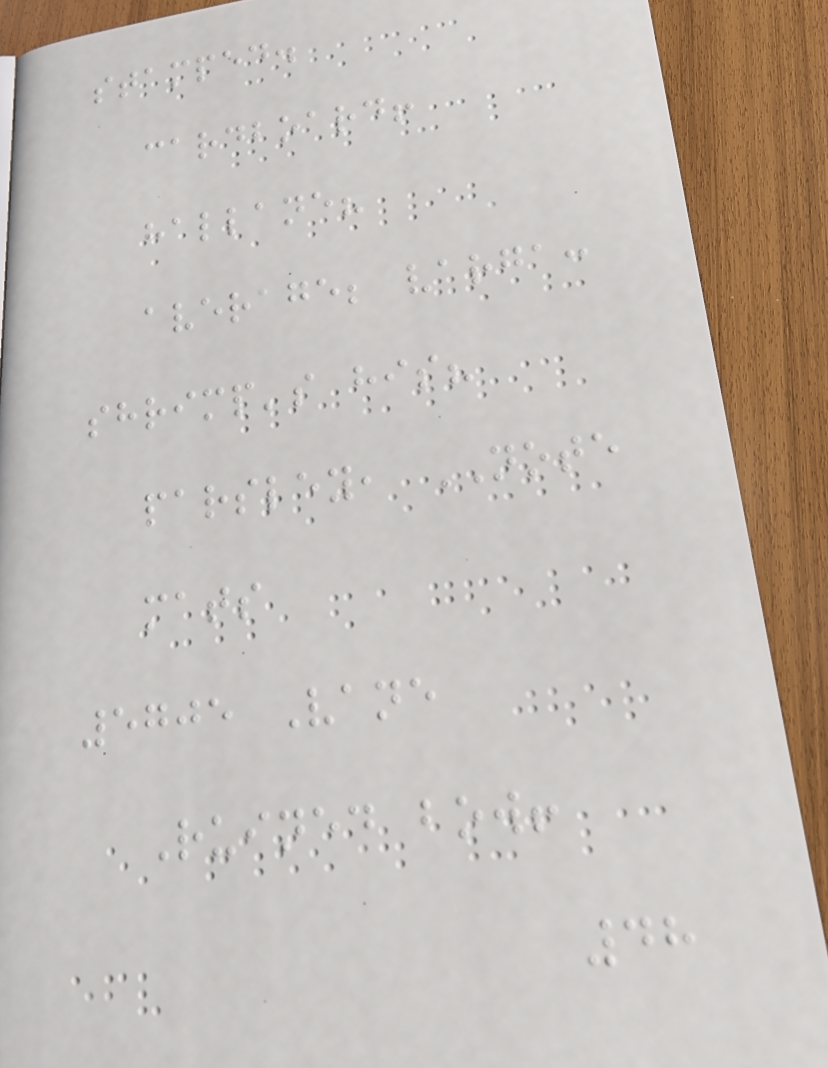stamped.
cardboard!
hallane?
average; varga:
shrimp's his?
parsley, NOTE
mats
5705 Vane
Ruined bow!
48
